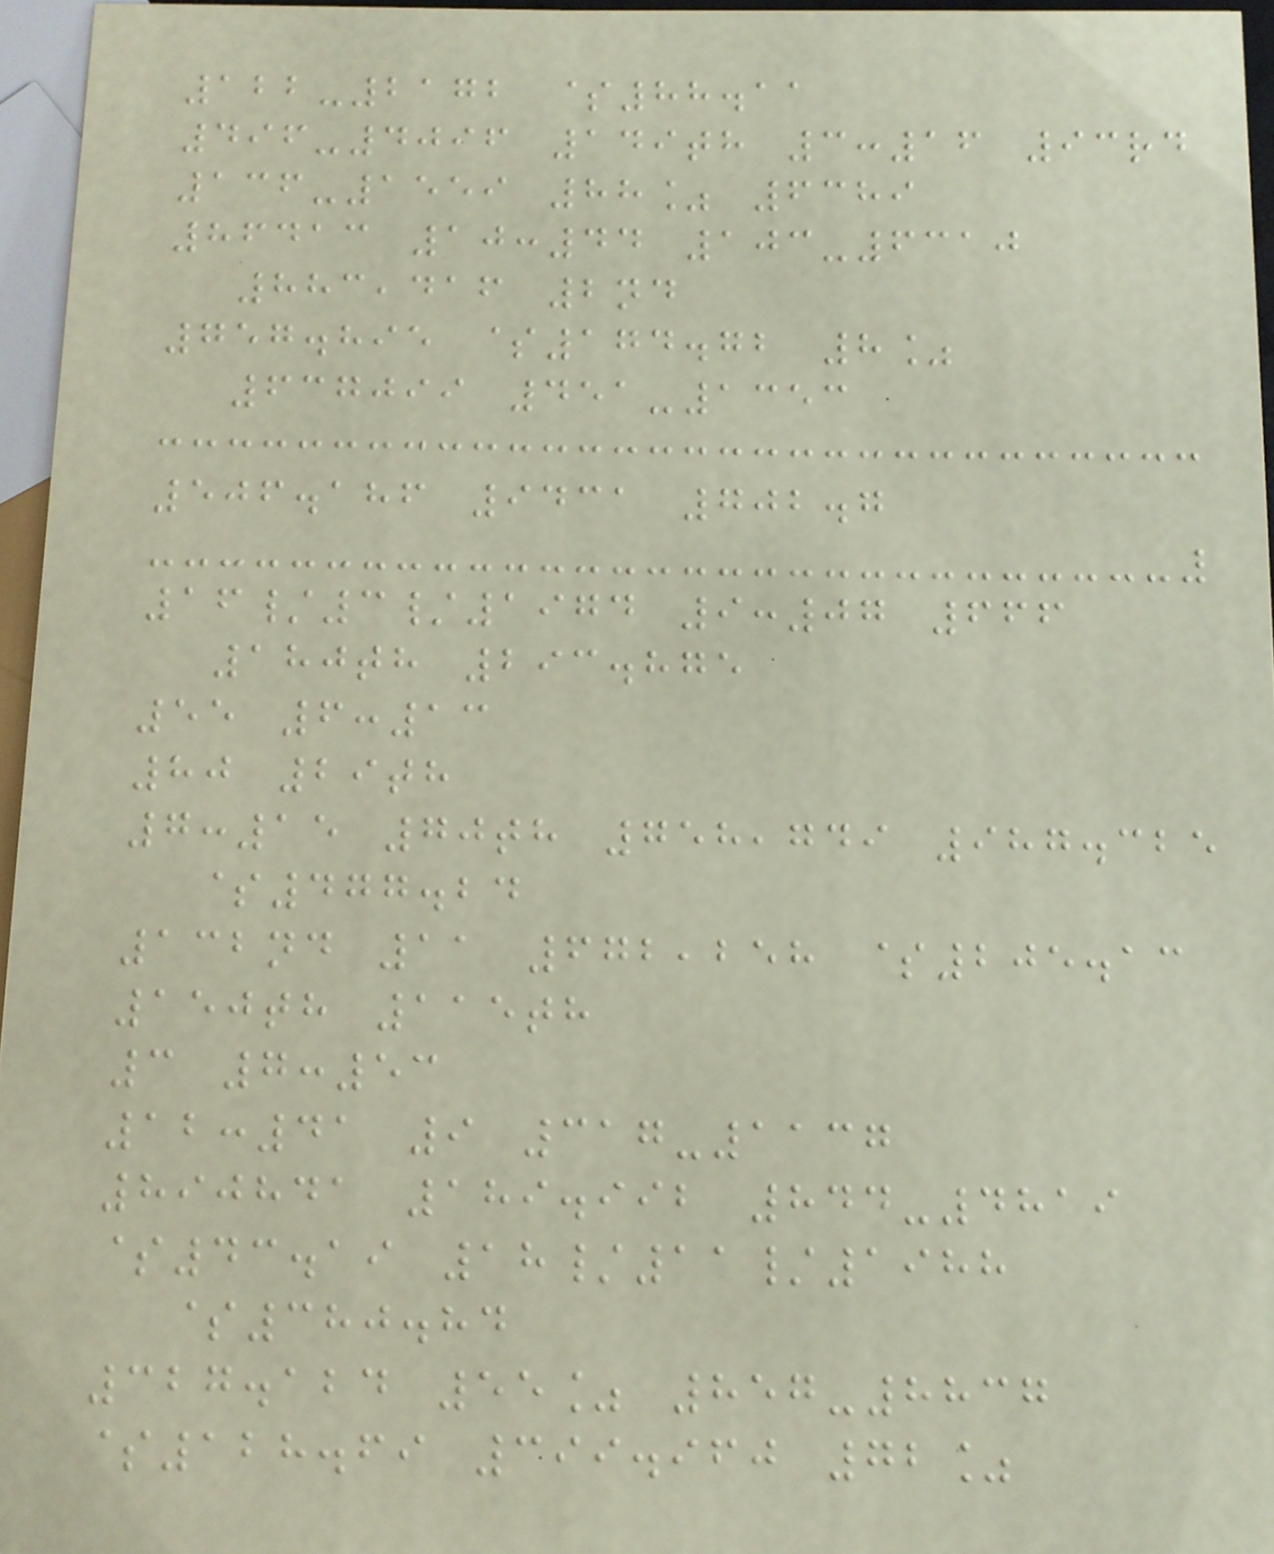122-2172 $88.11
496-4096 149th 3:16 93rd
136-1559 88% 6389
86413 10:44 103-6310
883,416 2nd
757.895 $174.72 8%
637099 451-1353
506.186 9431 702.7
16/3/1974 9:07 666
180th 293.875
55 6:13
80 29th
7:15 70th 758,749 987.325
$477.24
132nd 11 672,258 $205.13
150th 115th
3 7:53
12:41 9 317-1137
890841 189.992 844-4819
$43.19 18/11/1988
$380.84
327.124 55% 857-8837
$128.69 399.960 72%
